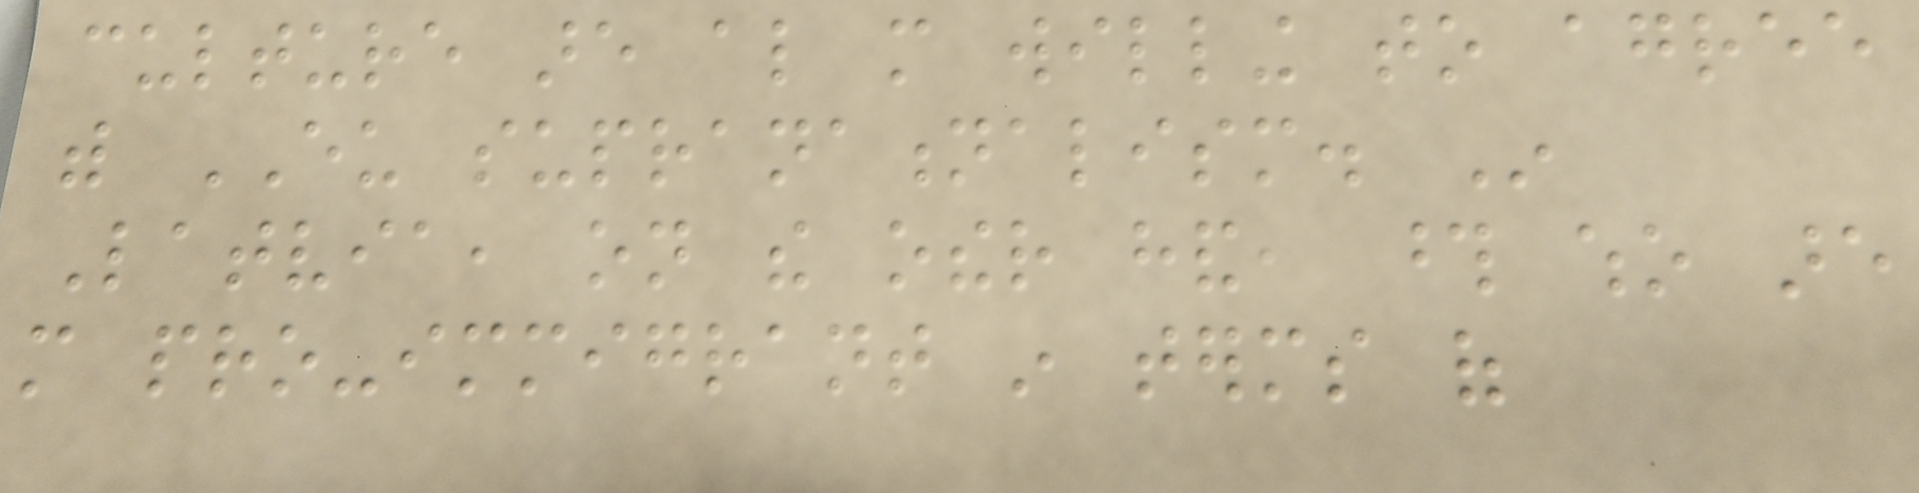culture are also more willing to agree
with EU supranationalism. In
Latvia, on the other hand, those who are
more pro-immigrant in terms of
